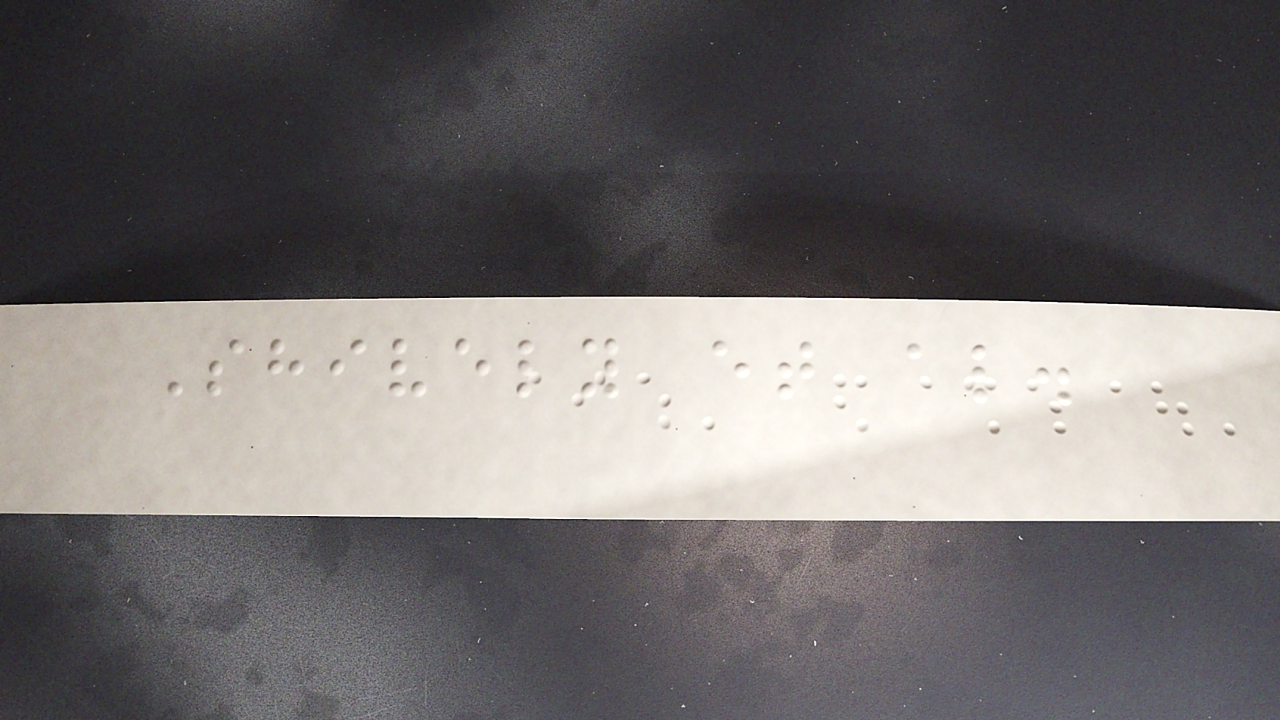Shively et al.
